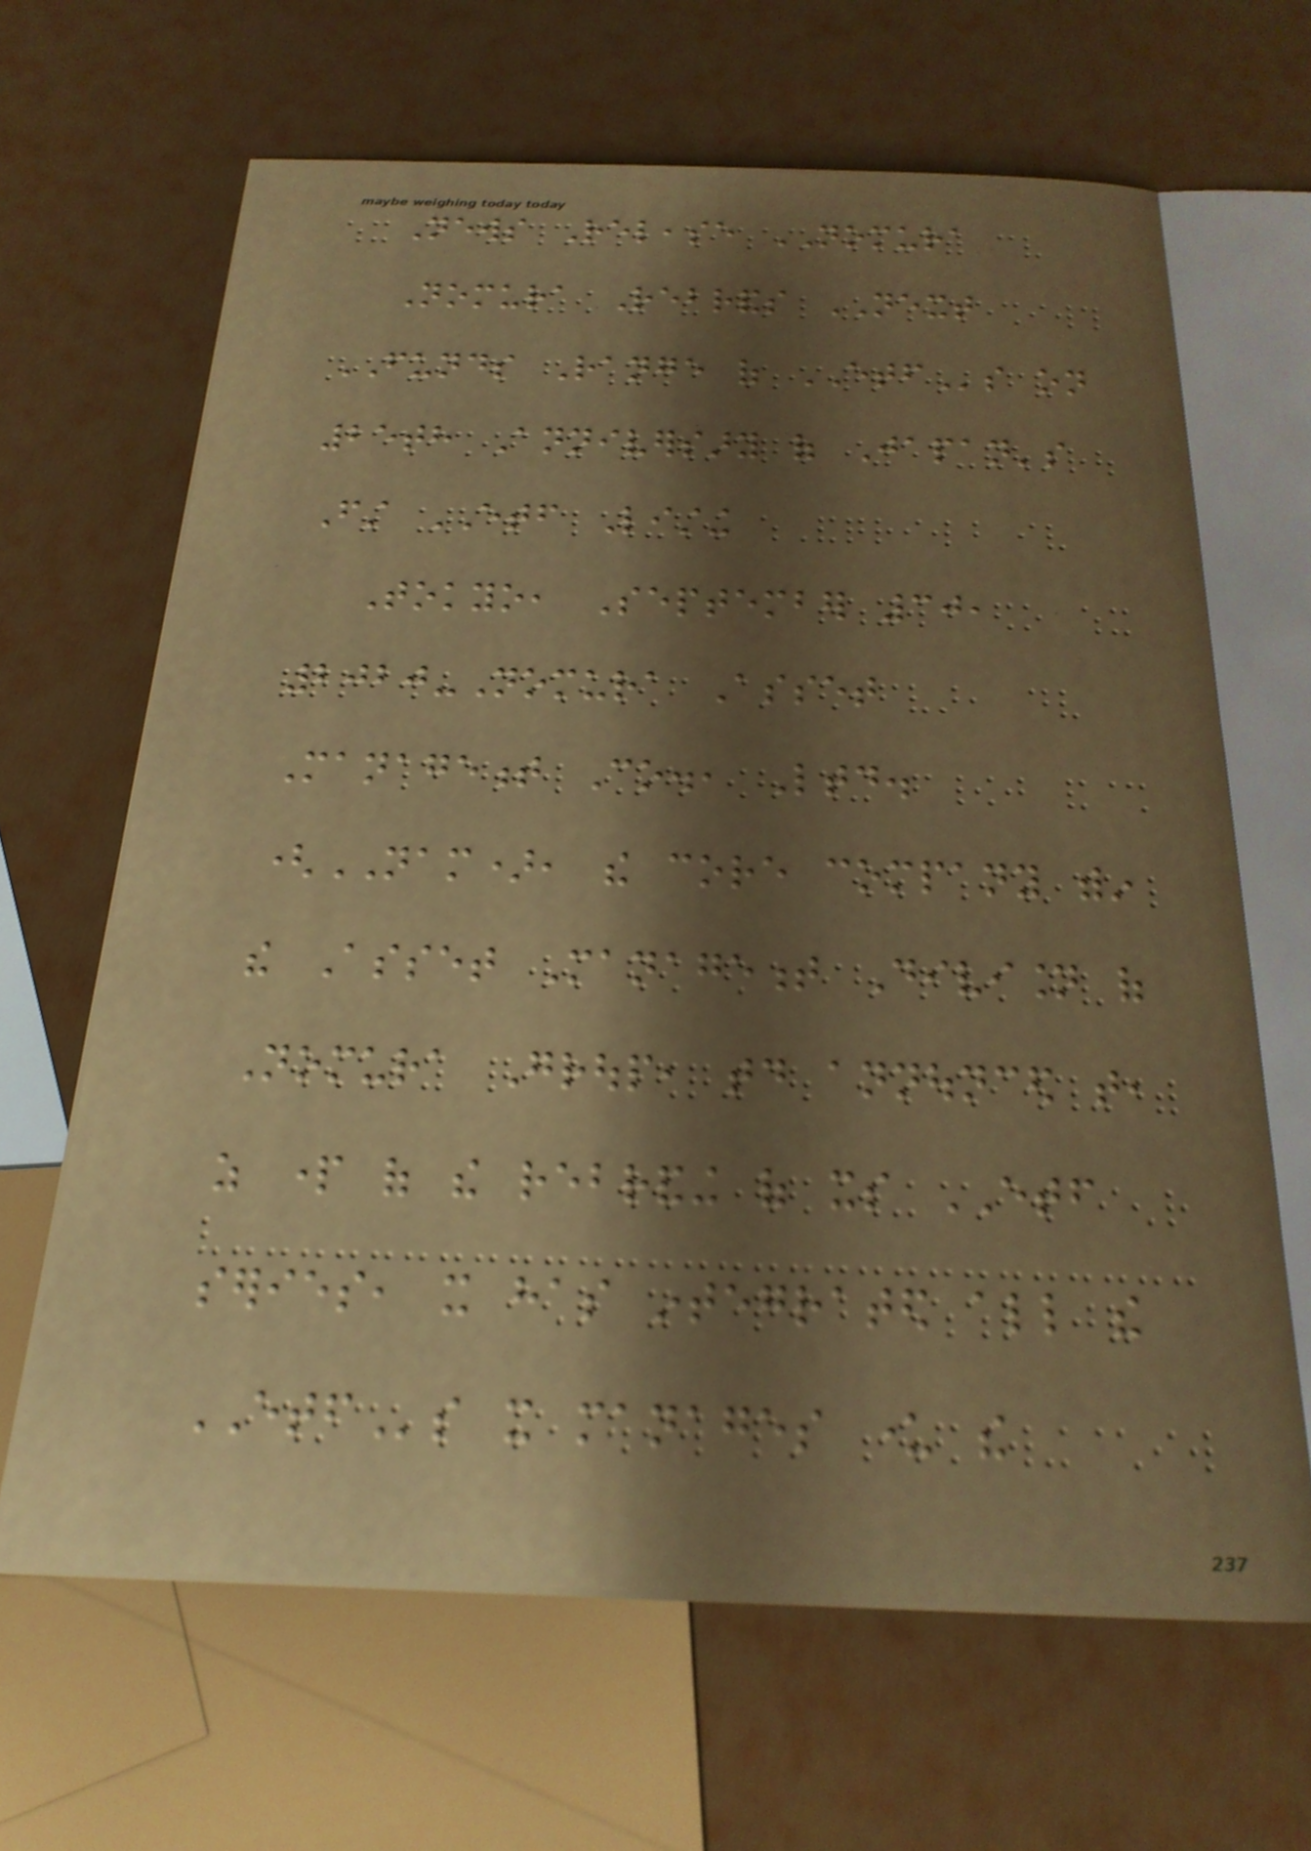News Release NOMURA
Nomura Rebrands NEXT
FUNDS Range of ETFs on
25th Anniversary of Japan's
First ETF Listing
Tokyo, September 30,
2020-Nomura Asset
Management Co., Ltd.
(NAM), the core company within
the Asset Management Division of
Nomura Group, today announced that,
as part of the rebranding of its ETF
series, it has integrated all the
ETFs it manages under the
